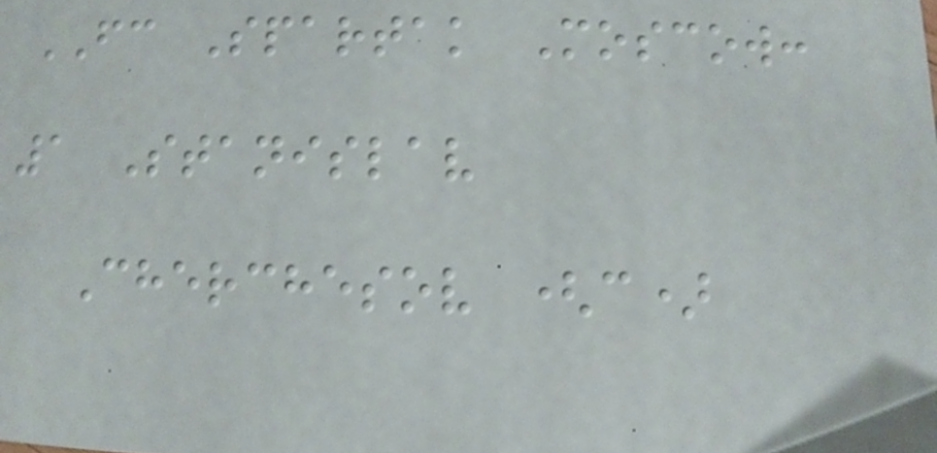FC Spartak Moscow:
1 Stanislav
Cherchesov (c)
